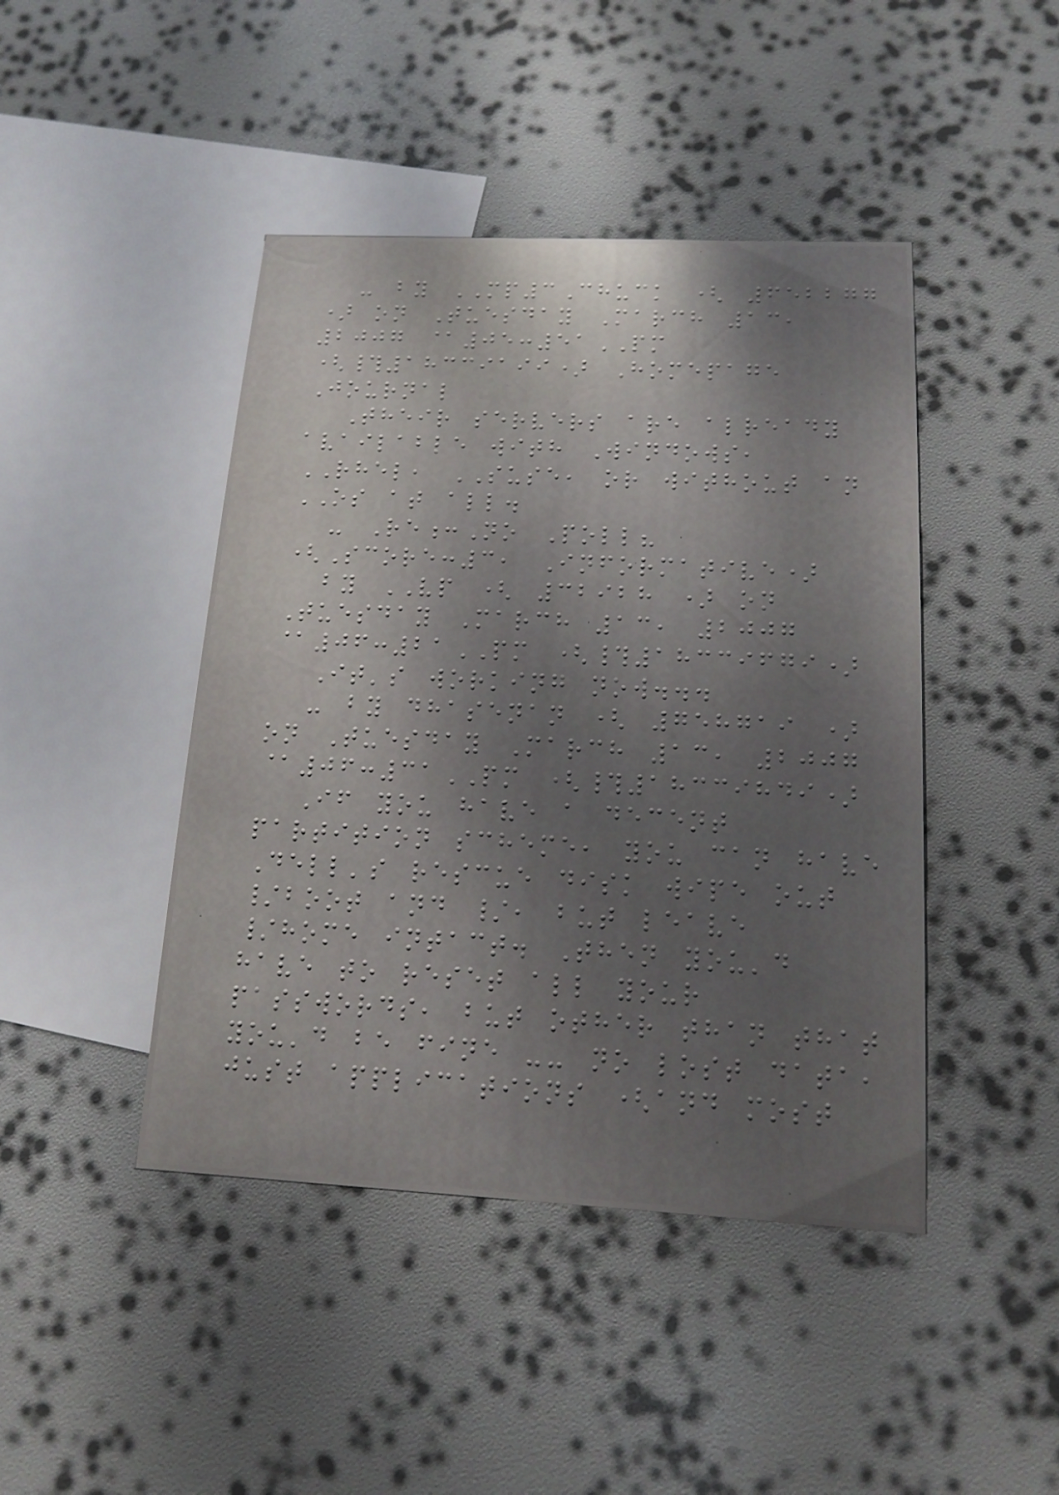- by MP3Chuck ( 652277
) on Tuesday March 13,
2007 @05:51PM
(#18339199) Homepage
Journal
Their servers are already
available with Windows,
RHEL, SUSE, or without an
OS at all.
- Re:No Poll?
(Score:3, Informative)
by VP ( 32928 ) on
Tuesday March 13, 2007
@06:21PM (#18339679)
It's working now...
- by dhasenan ( 758719 )
on Tuesday March 13, 2007
@06:31PM (#18339849)
If you have a decent
partition scheme, you can have
Dell's rescue disk wipe out
/boot and /, but leave
/home intact. Then you'd
have to reset all your
passwords, but other than that
you'd be fine -- no lost data,
just applications (and most
